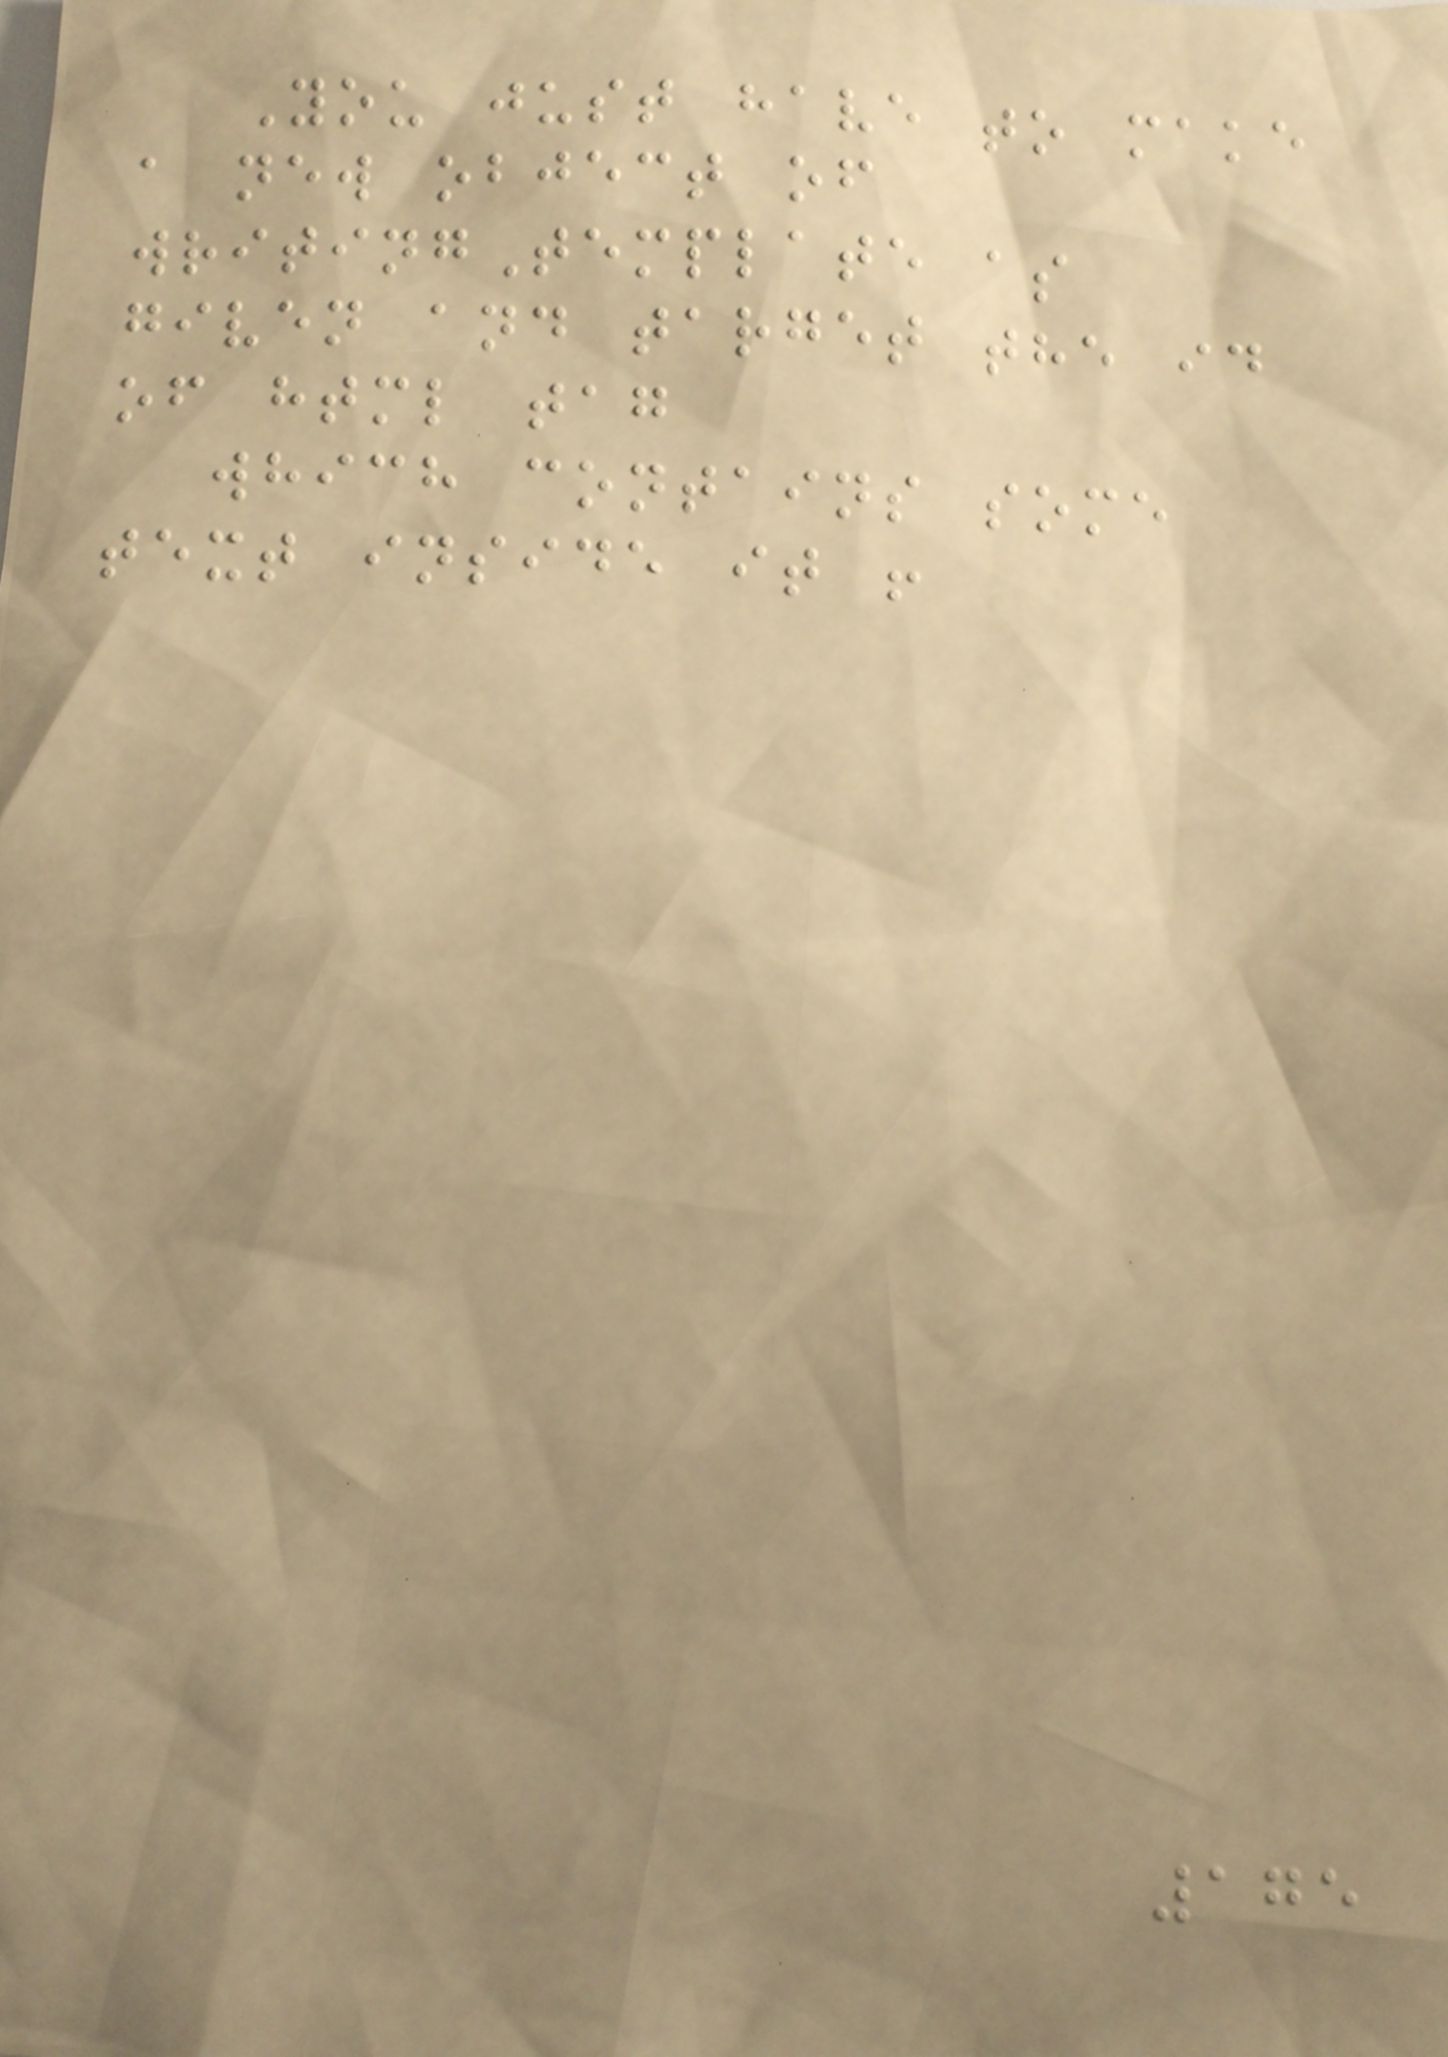You just have to make
a new object of
writingTemplate as
given and target the id
of html tag
which contains some
text inside it !
175
